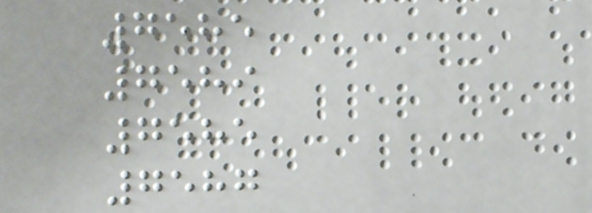7585
7589
7585
7587
